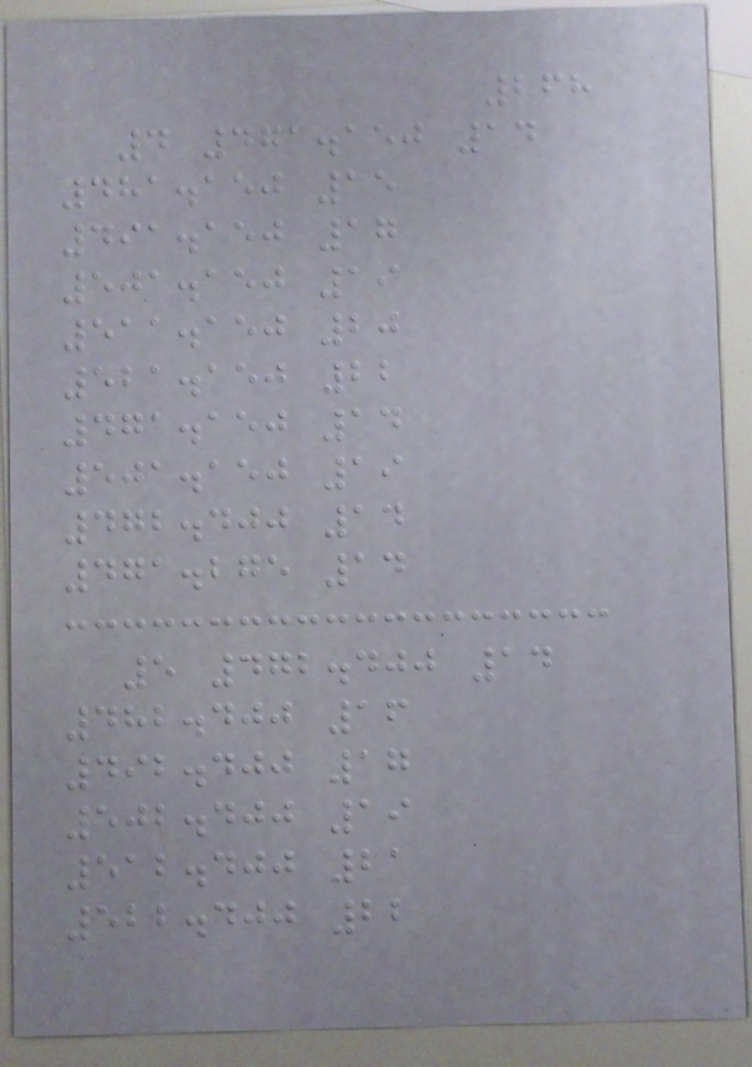268
4 471.150 14
481.150 15
491.150 17
501.150 19
511.150 20
521.150 22
471.150 14
501.150 19
472.400 14
471.275 14
5 472.400 14
482.400 16
492.400 17
502.400 19
512.400 21
522.400 22
